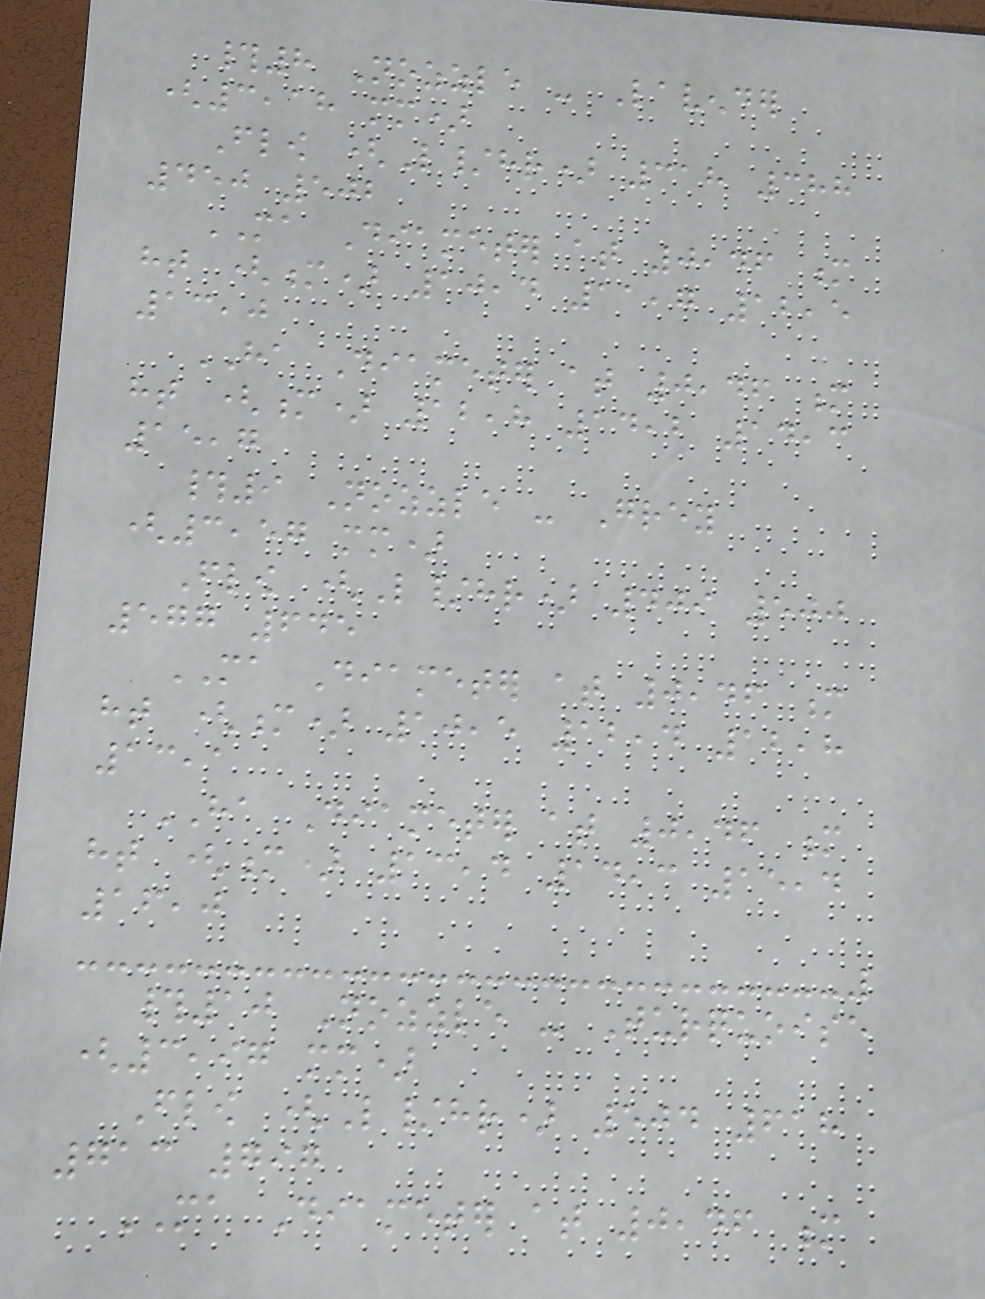#8 Nozzle - Lavender
(3,18 mm)
Flow (L/hr) 318 388
450 502
MA Diameter at 0,46 m
ht (m) 10,4 11,7 12,5
13,0
HA Diameter at 0,46 m
ht (m) 12,8 14,2 14,3
15,7
#9 Nozzle - Grey
(3,57 mm)
Flow (L/hr) 409 500
577 645
MA Diameter at 0,46 m
ht (m) 10,5 12,4 12,8
13,1
HA Diameter at 0,46 m
ht (m) 13,4 14,3 15,4
16,0
#10 Nozzle - Turquoise
(3,97 mm)
Flow (L/hr) 504 618
713 797
MA Diameter at 0,46 m
